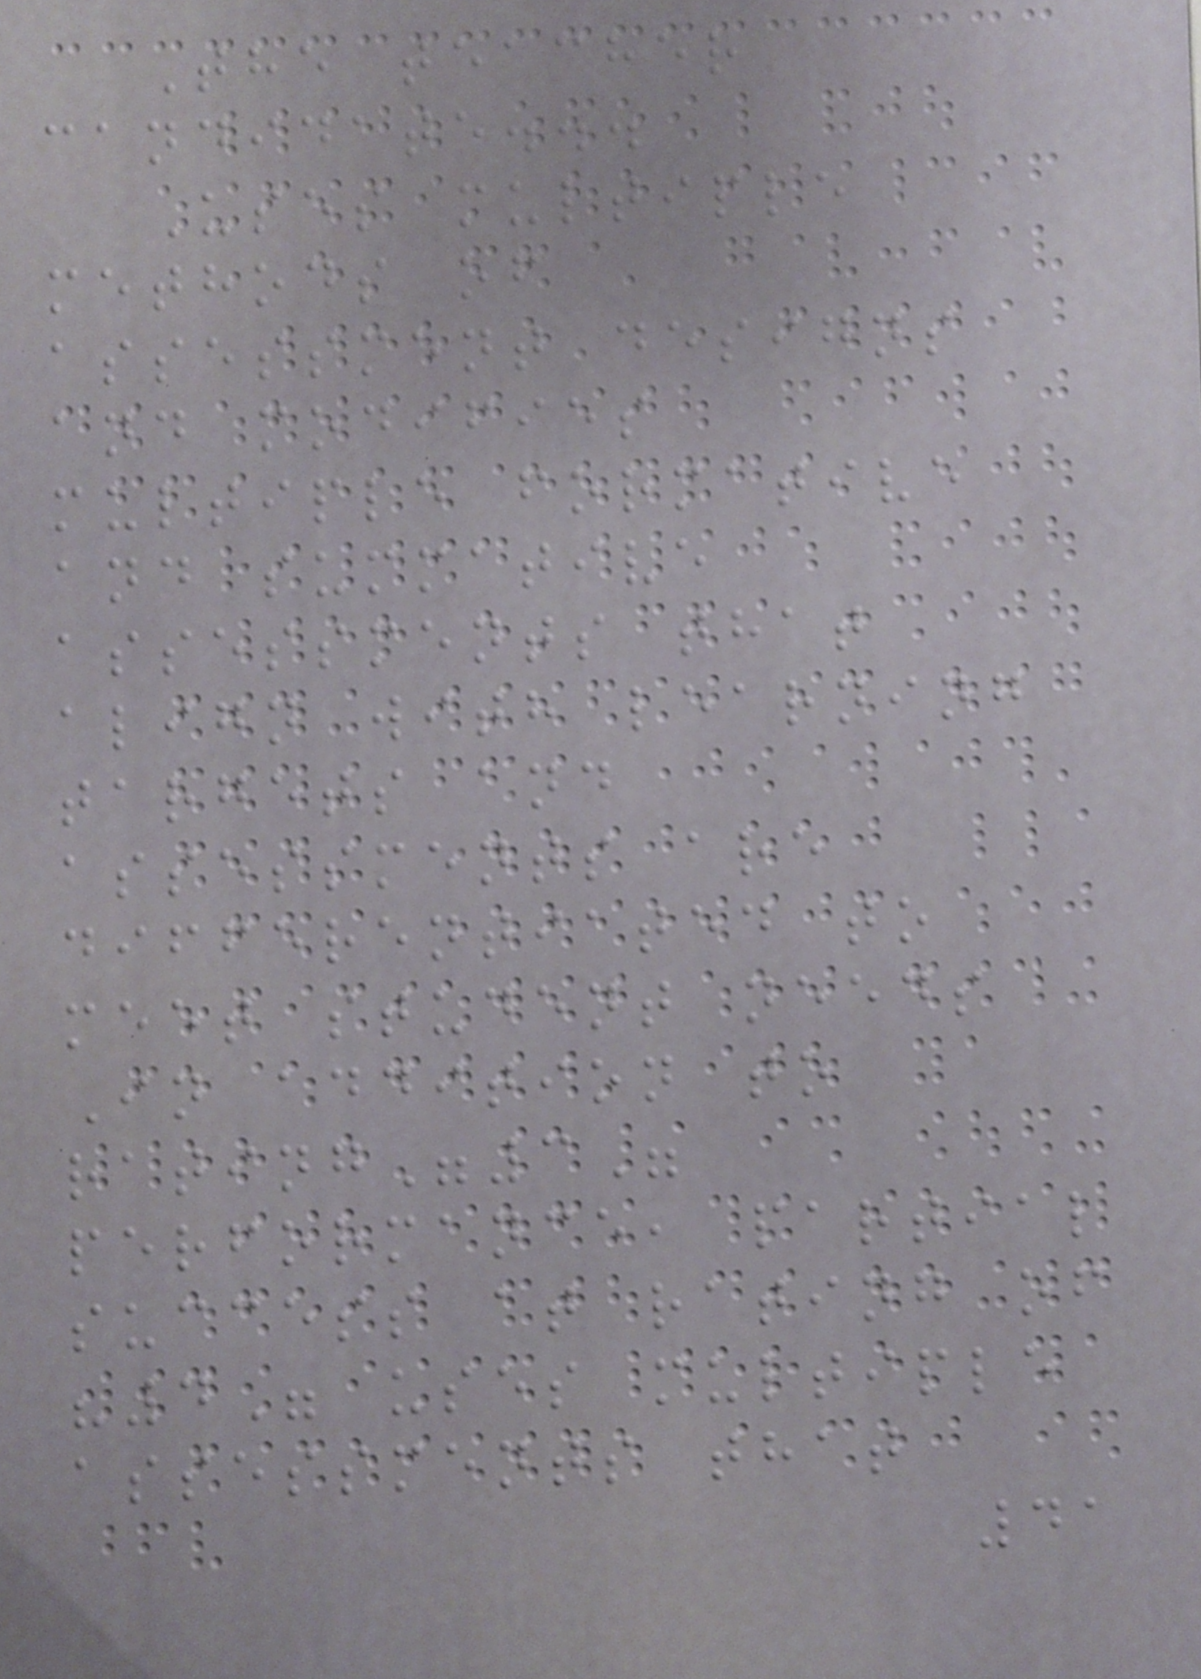The teacher
candidate...
Uses multiple
methods of
assessment designs
and modifies
multiple formative
and summative
assessments that
align with learning
targets and
assessments are
differentiated to
meet student needs
In addition to
rating"3"
performance, partial
success at rating of
"4" uses multiple
assessments that
41
